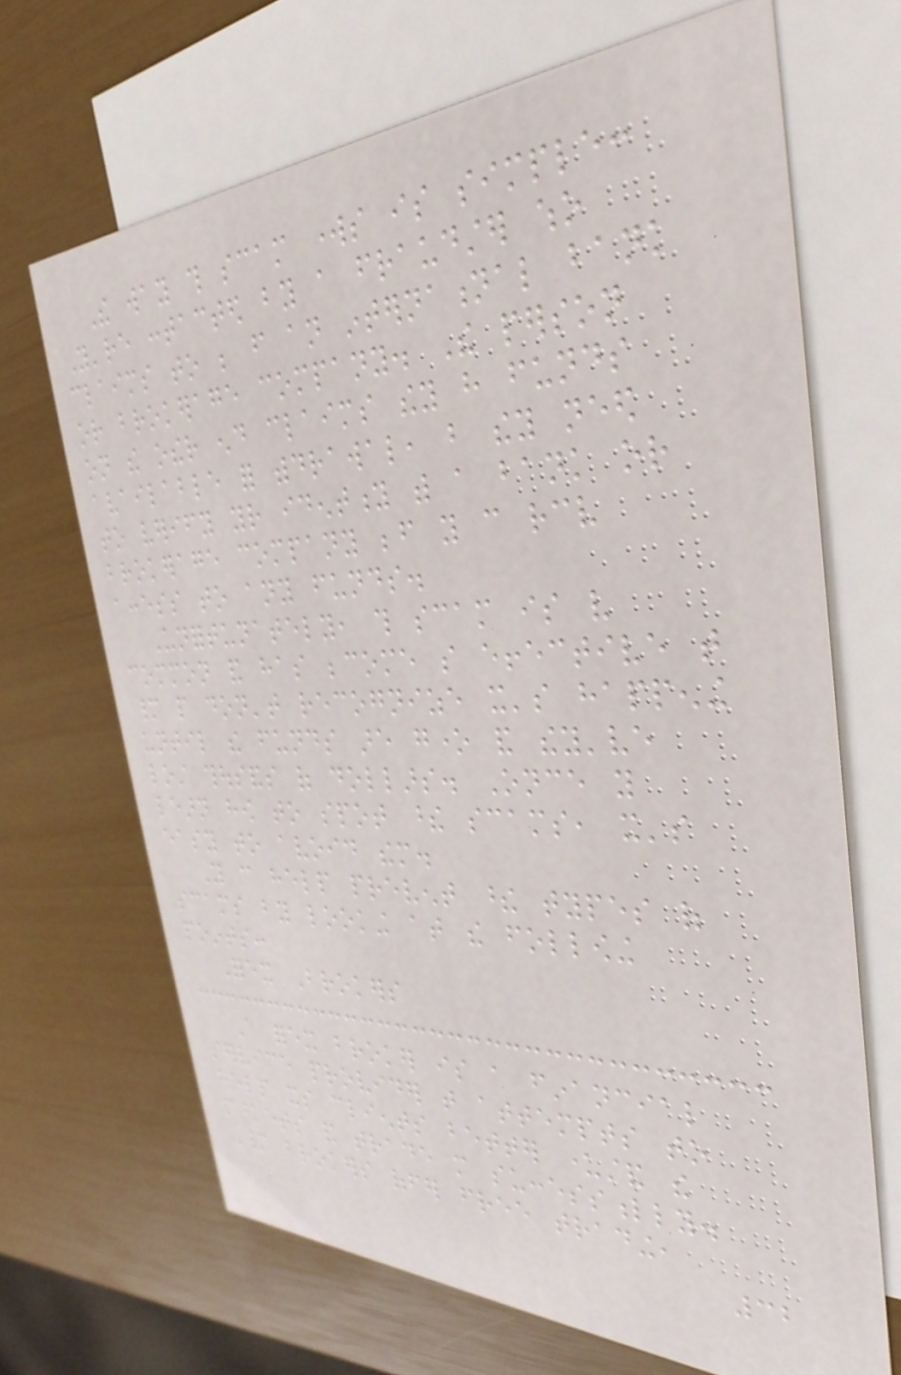The way this scam works is simple:
You're contacted by a fraudster who
claims to be from an international bank
or brokerage company. The person
on the other end claims they have funds
available for withdrawal, but they need
to verify your identity with a bank or
brokerage company before you can receive
access to any funds.
Unfortunately, this scam is very
common and has become so effective that
many people don't recognize it's happening
until the funds are gone and they've
lost thousands of dollars. Once you
learn how to spot these scams, it's
easy to avoid them.
You can help prevent these types of
scams by looking at the following
points:
Forex Brokers
A forex broker is a financial
service provider that attempts to
help its clients better understand the
markets and trade more successfully.
Many brokers offer free trading,
32
